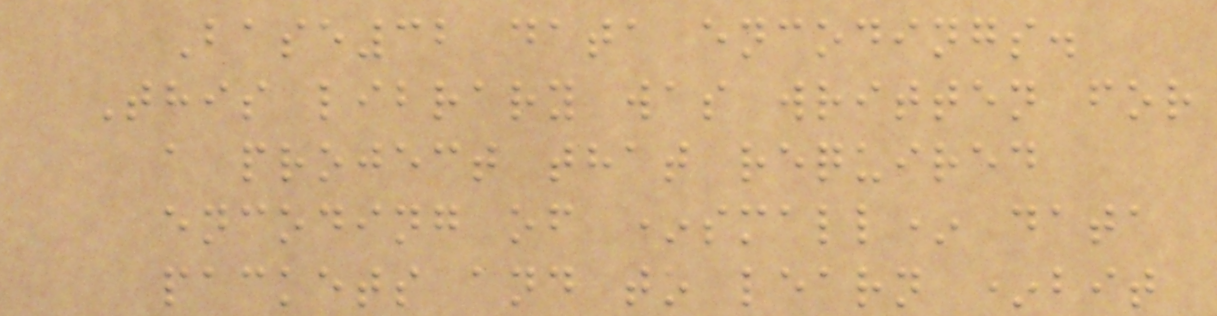Base32 data encodings.
This library was written for
a project that required
encoding of *small* data
packets and to learn *bit
